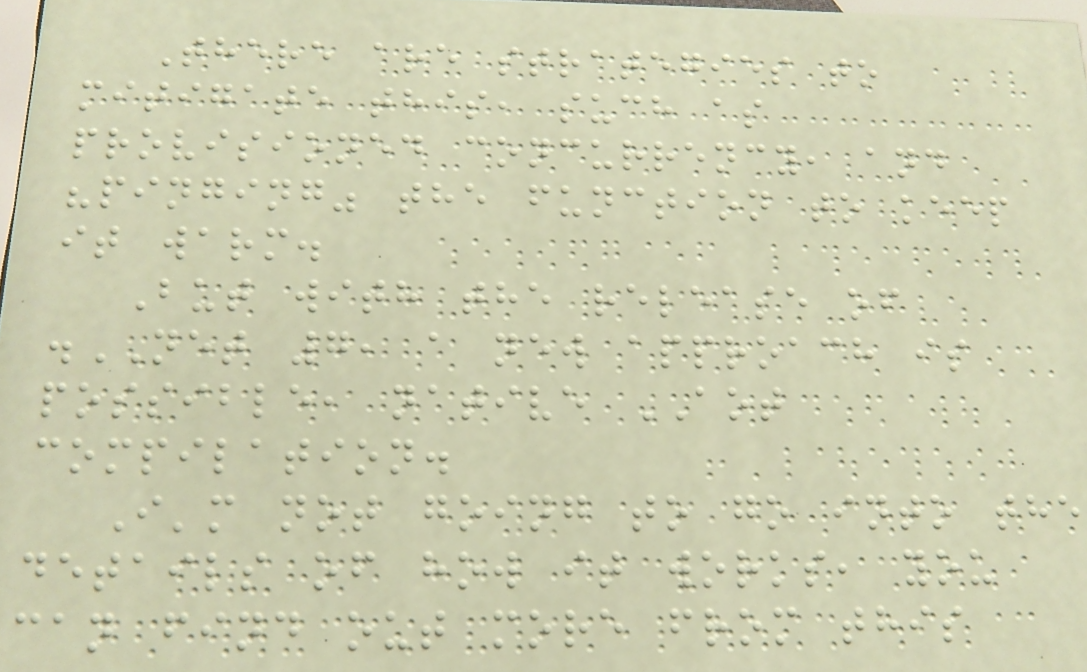There are strategies to
mitigate this, such as
provisioned concurrency, and
"pinging" the function to keep
it warm.
But with the release of
.NET 7, a new approach is
possible, native AOT
compilation.
I'm not going to go into the
details of how it works, you
can find out more from this
